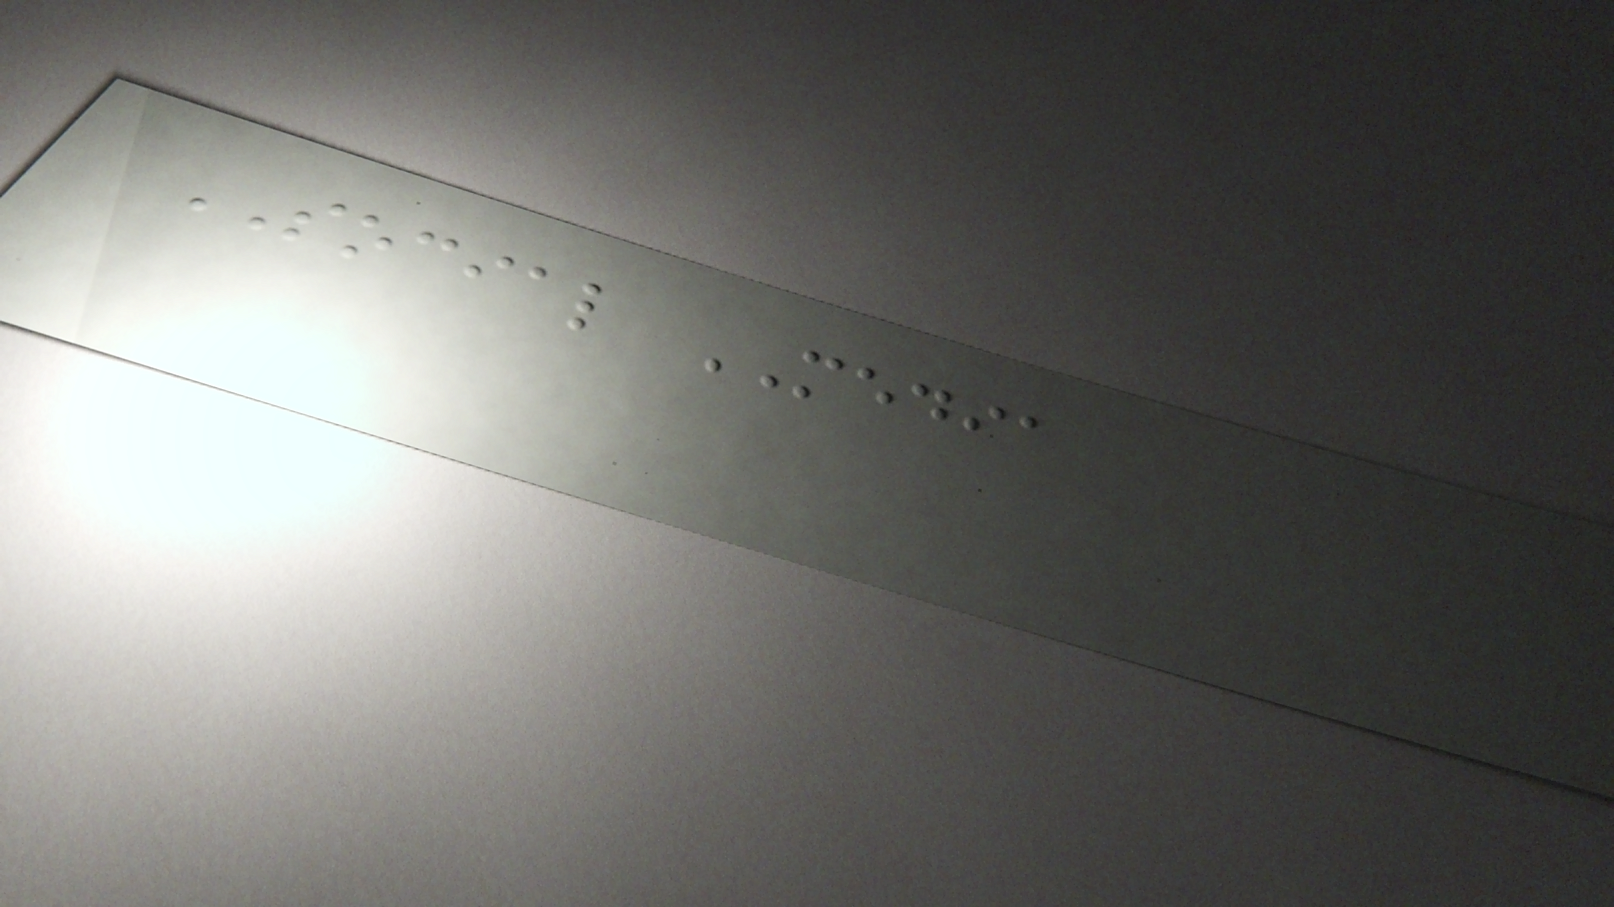SOCIAL MEDIA
